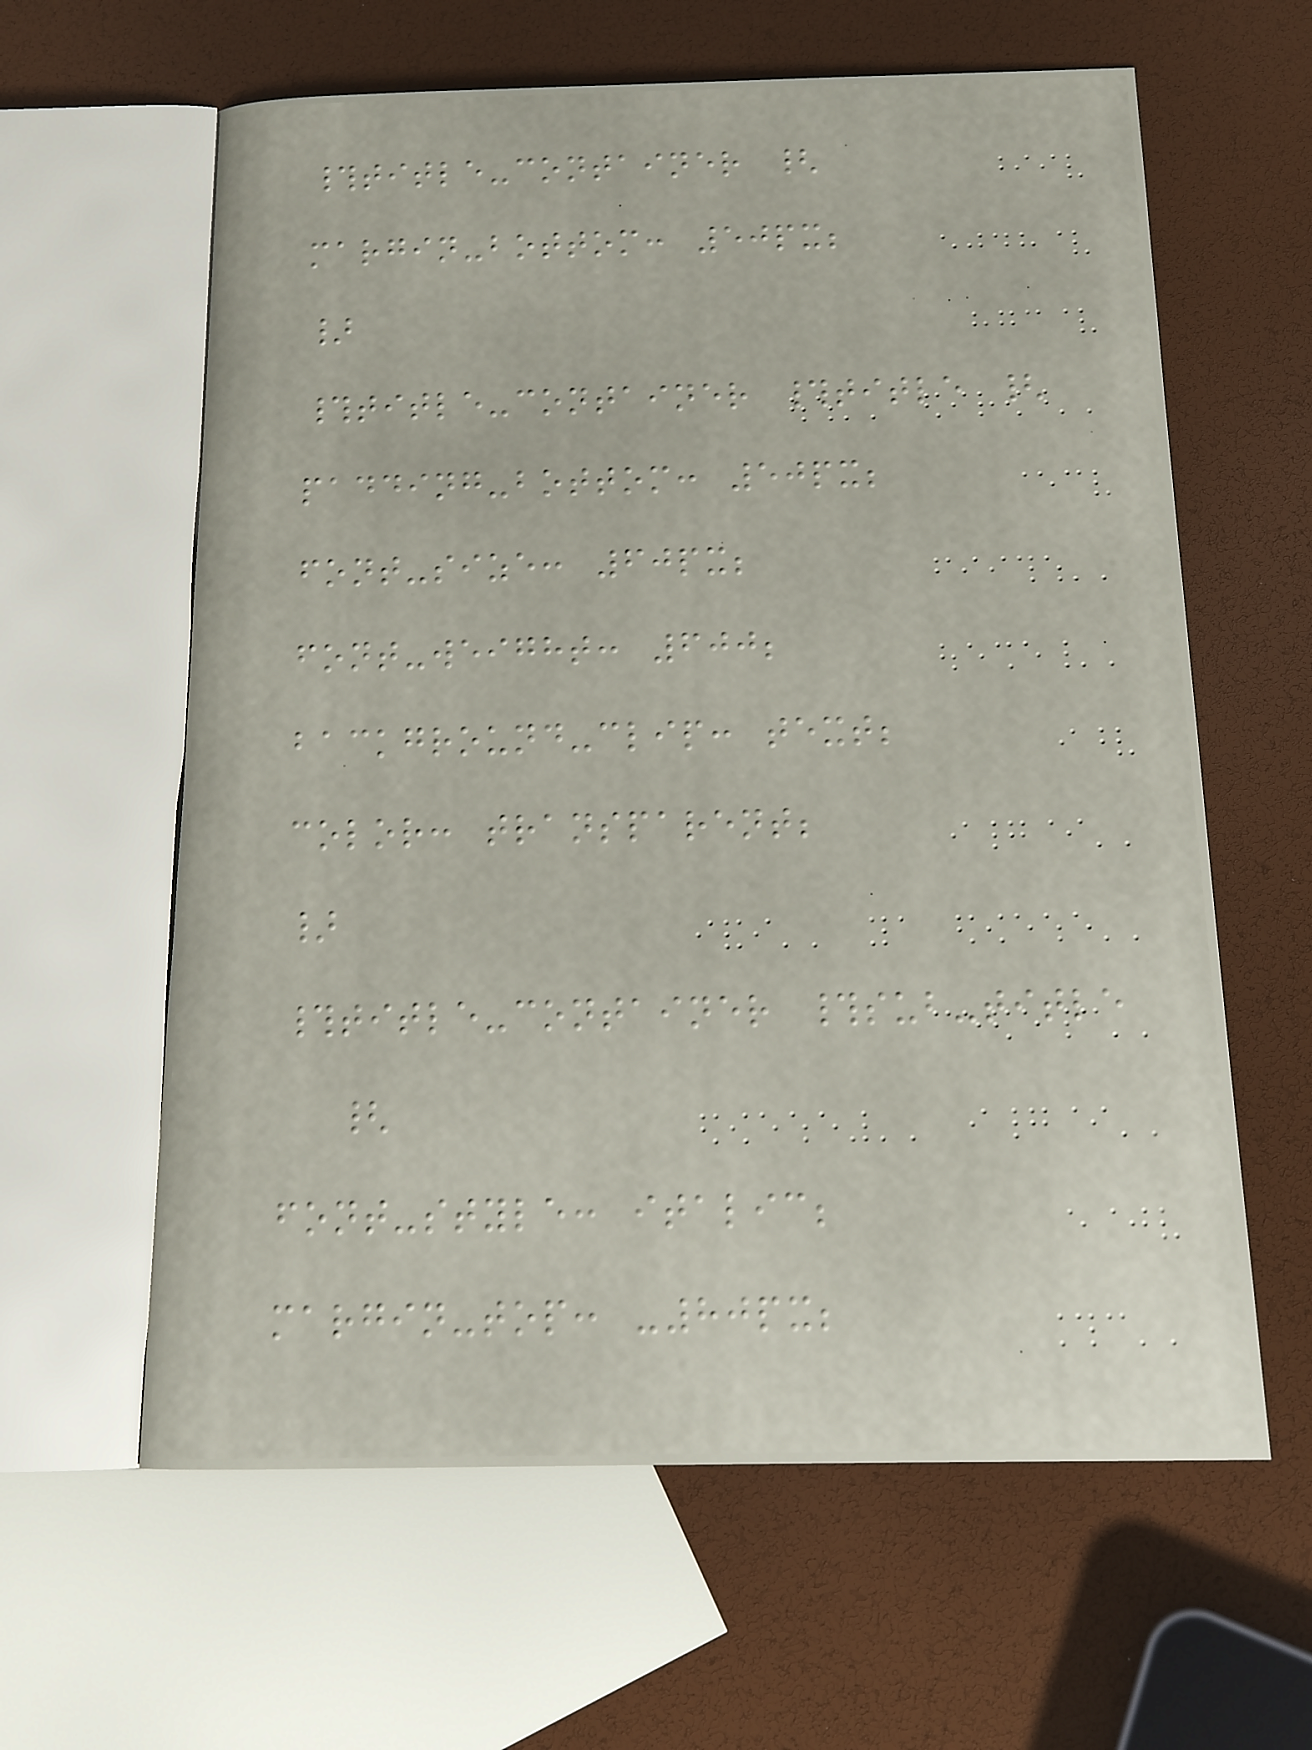#title-container {
margin-bottom: 50px;
}
#title-container #title {
padding-bottom: 50px;
font-size: 60px;
font-weight: 600;
background-clip: text;
color: transparent;
}
#title-container #sub-title
{
font-style: italic;
margin-top: -80px;
